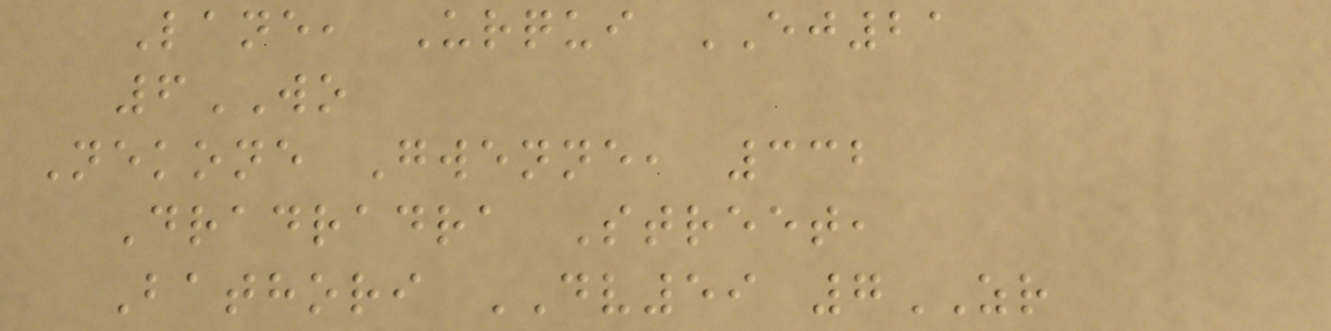Lane, Urqui EJ21
6WO
Nekone Gwenne, 332
Dradradra Street,
Bathori DV59 7ZR
